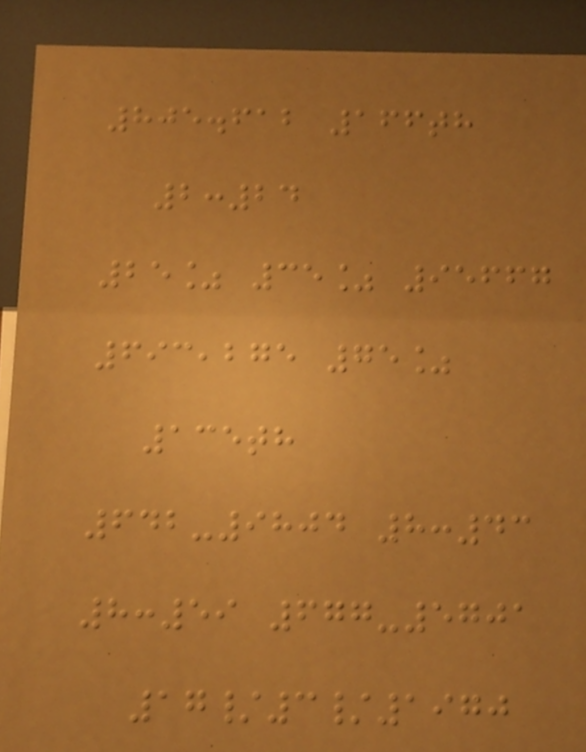805.612 166th
2:24
25% 35% 95667
693,275 75%
135th
642-9804 8:43
8:59 677-5701
17/3/1970
